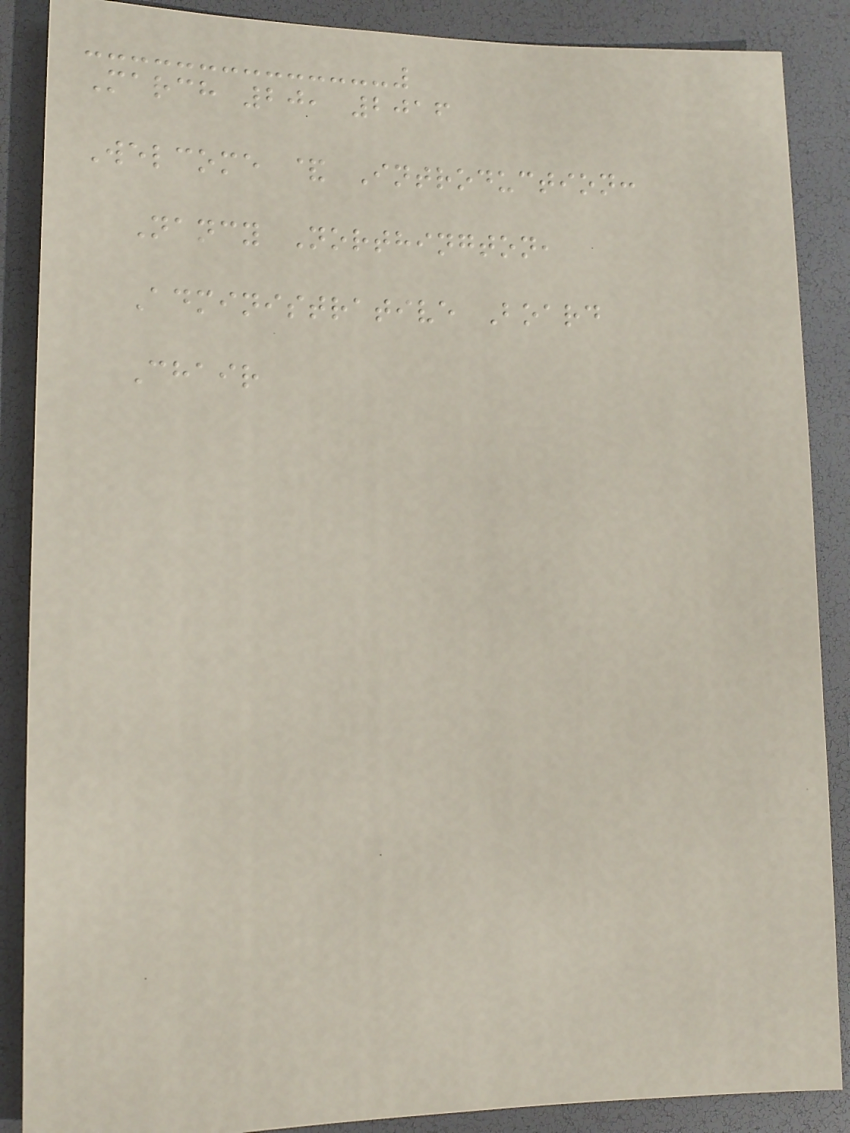March 20, 2016
Welcome & Introduction:
Nancy Northington,
Administrative Board
Chair
